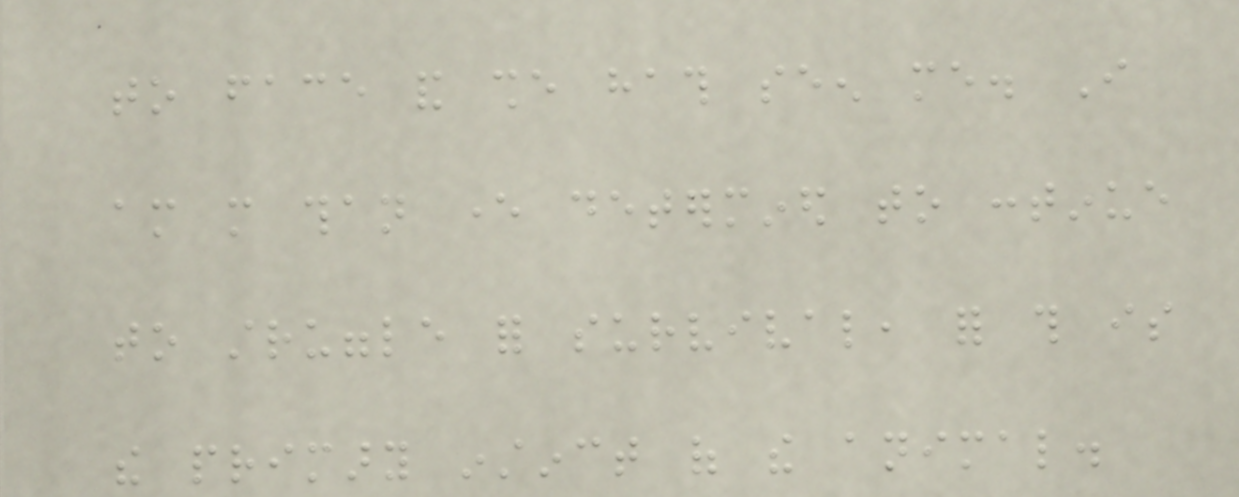to face and she hath seen me. I
am more than ever determined to continue
to struggle for survival, for this is
the primary instinct of the animal.
